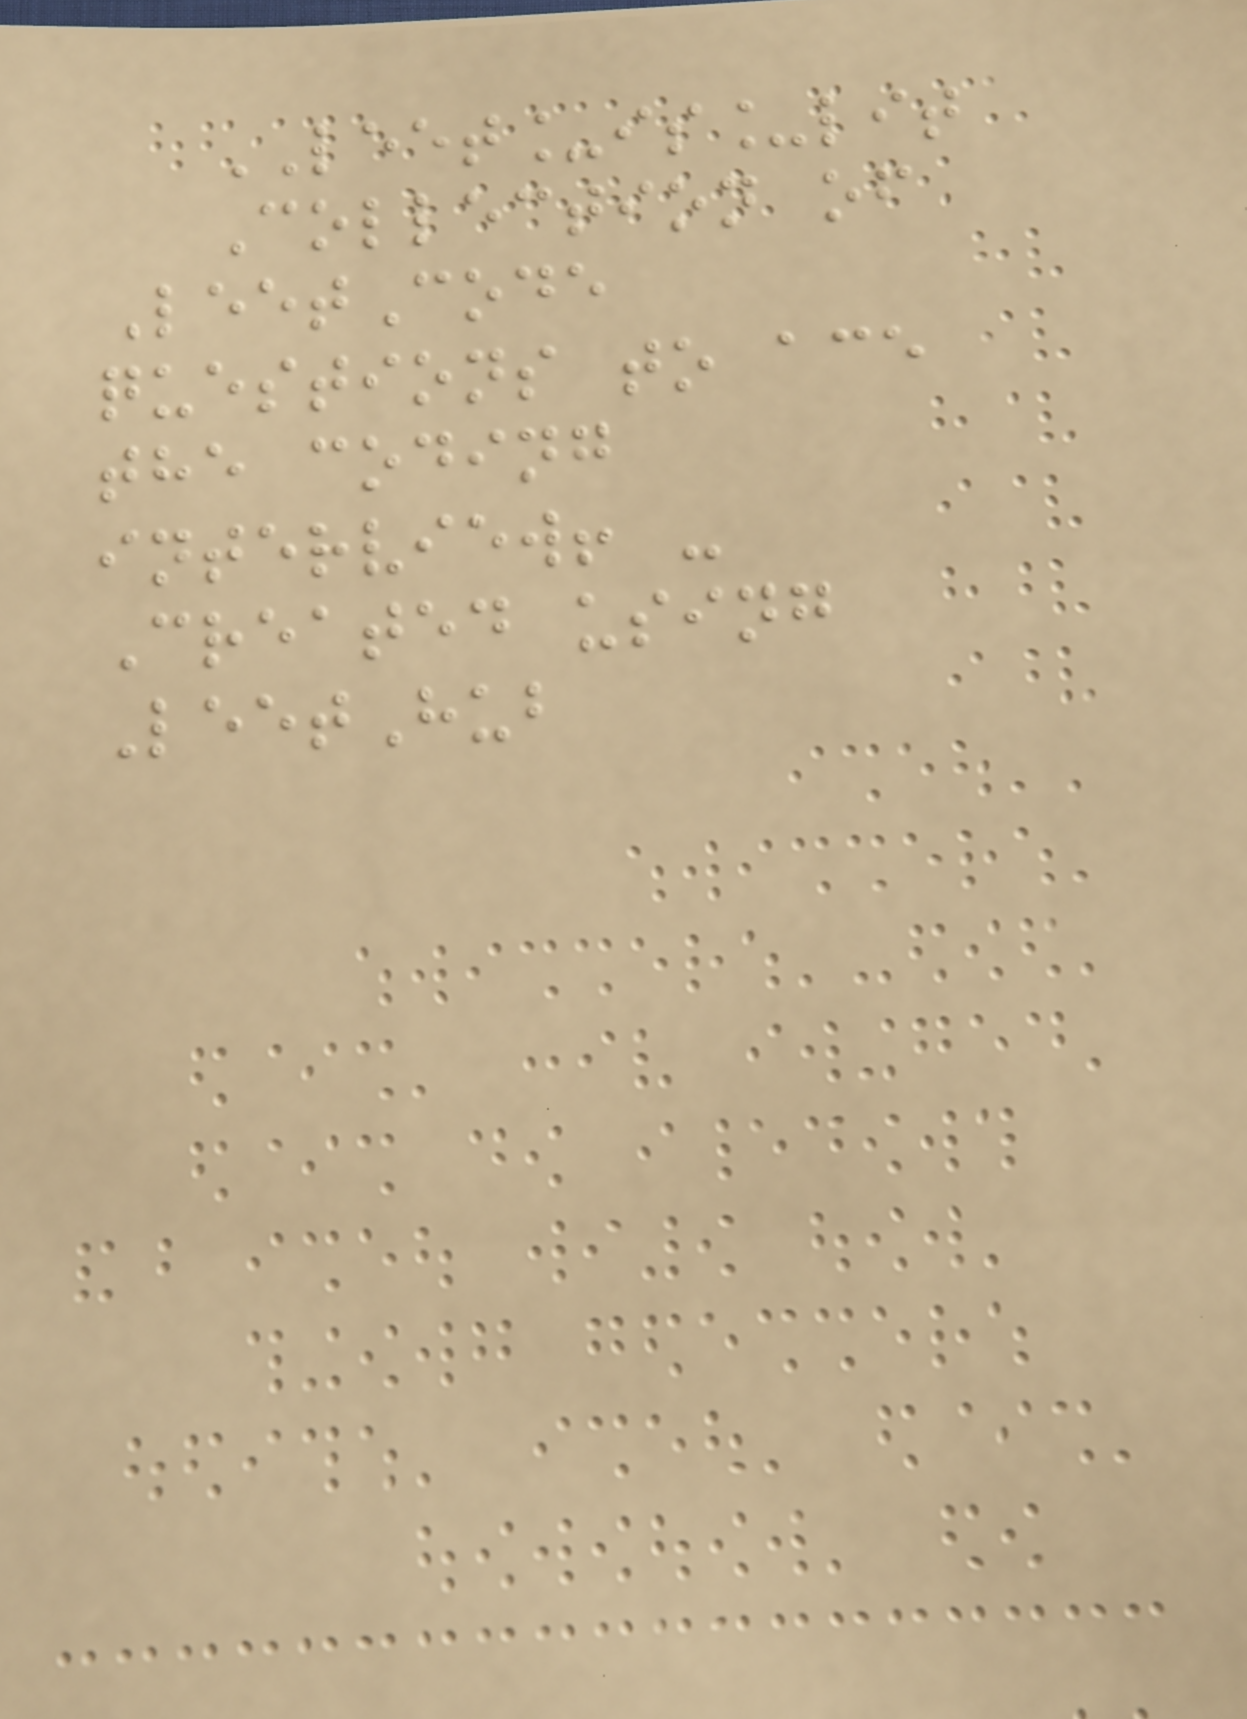LEET_is_lit
Collection of
LeetCode
questions to ace
the coding
interview! -
Created using
LeetHub
